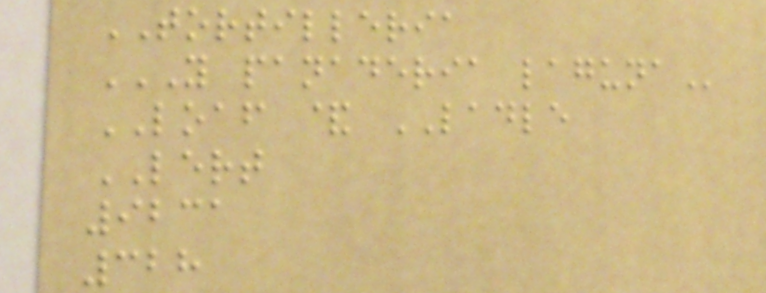TORTILLERIA
Y PANADERIA LAGUNA
LOAF & LADLE
LERT
9231
328
